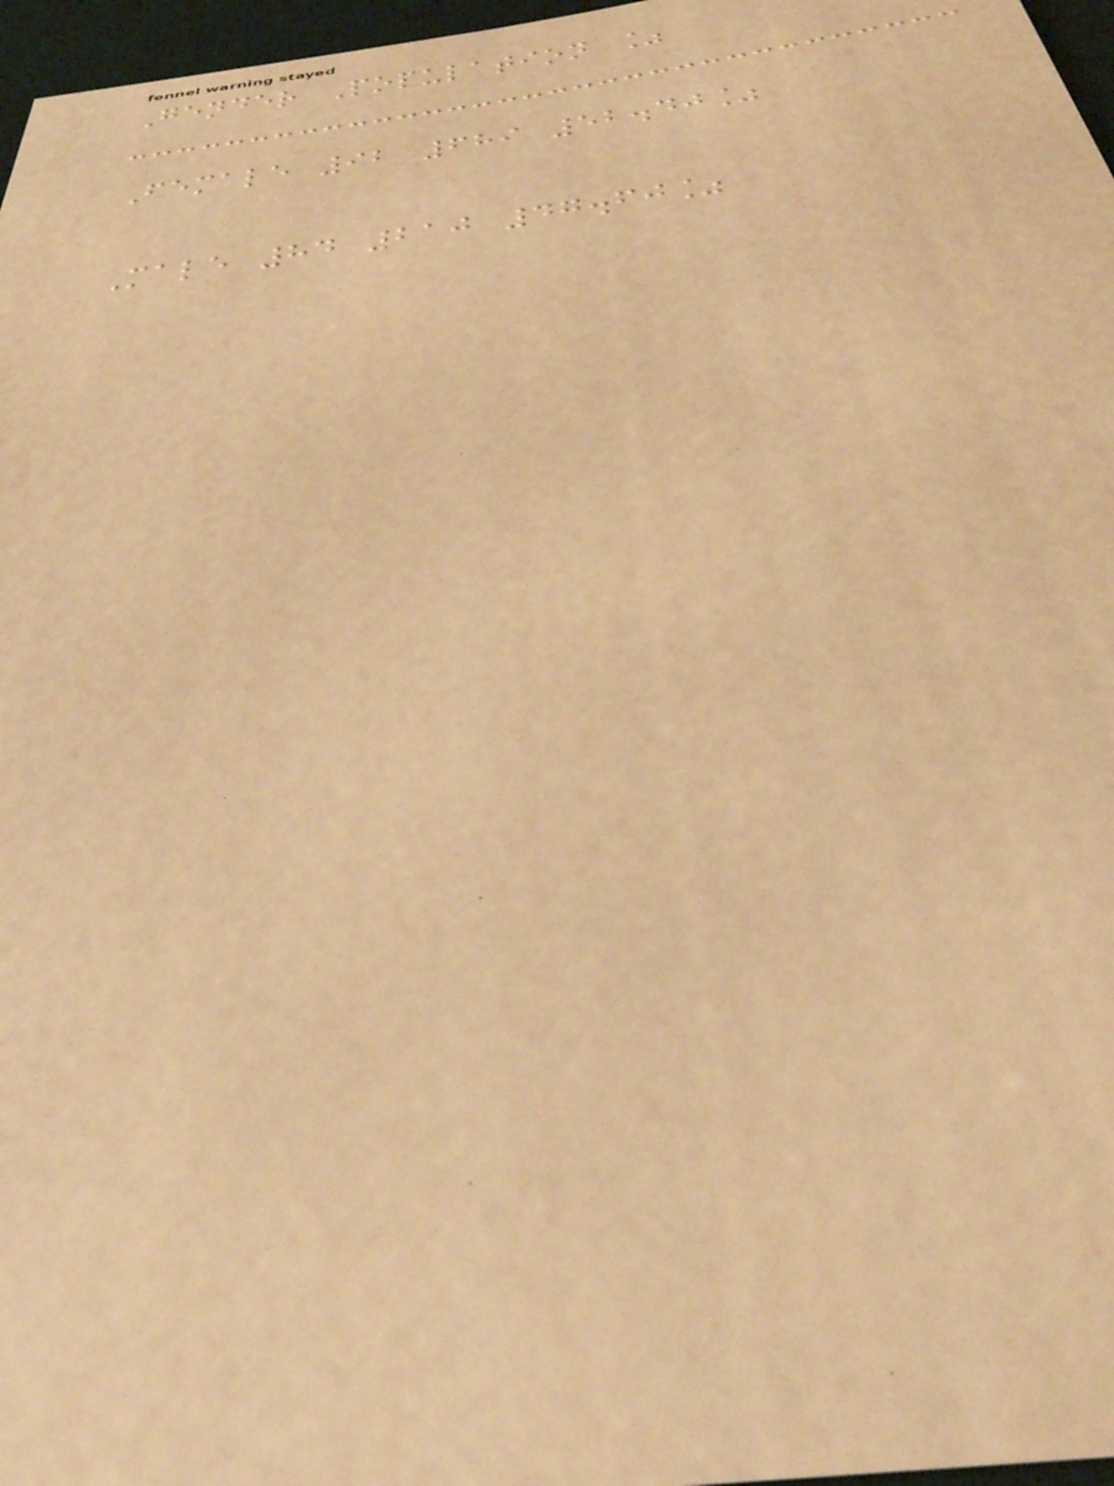Gender Population %
Female 92 689 52.40%
Male 84 210 47.60%
